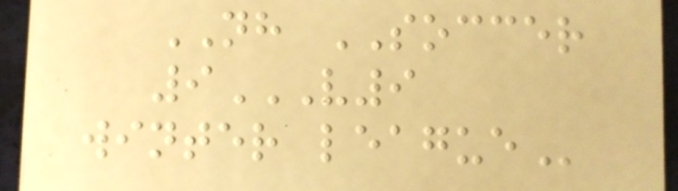NH SOCCER
9V9
WINTER LEAGUE
